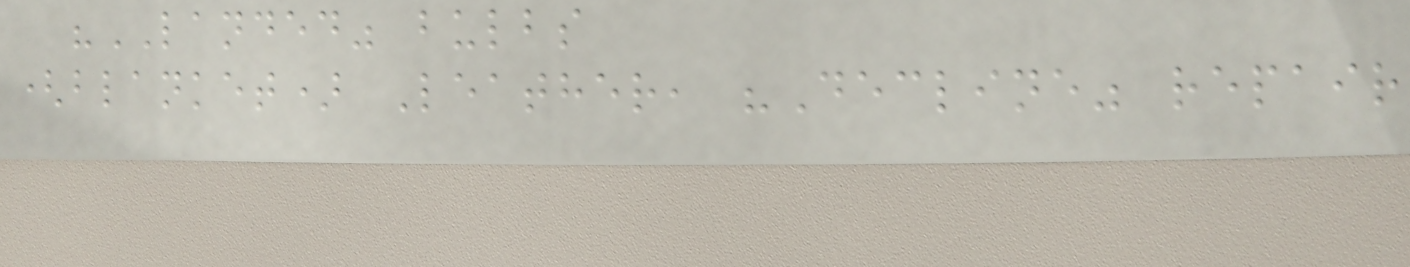"LANDED" bulbs
(blanket) Leather, "Decline" repair
